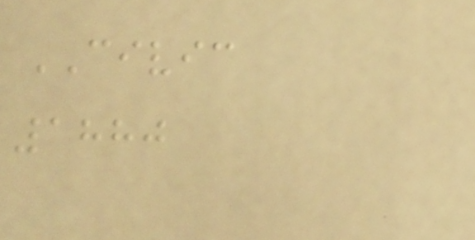CIVIC
1880
